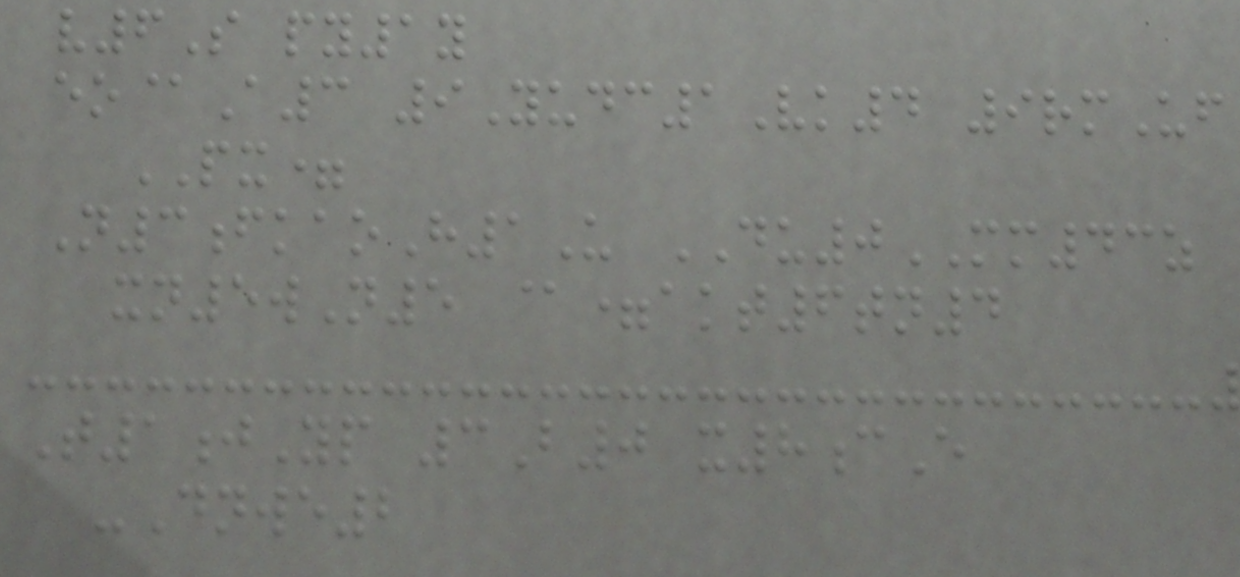v6S py1y
eo@A3 9Yudc1Vk4 9rmUf
PX=
N3fkaoH1U DU0MM43z
xn5wN5 @=akt6tn4
T1jYp 3B0 x8cE
-Dnwe2
